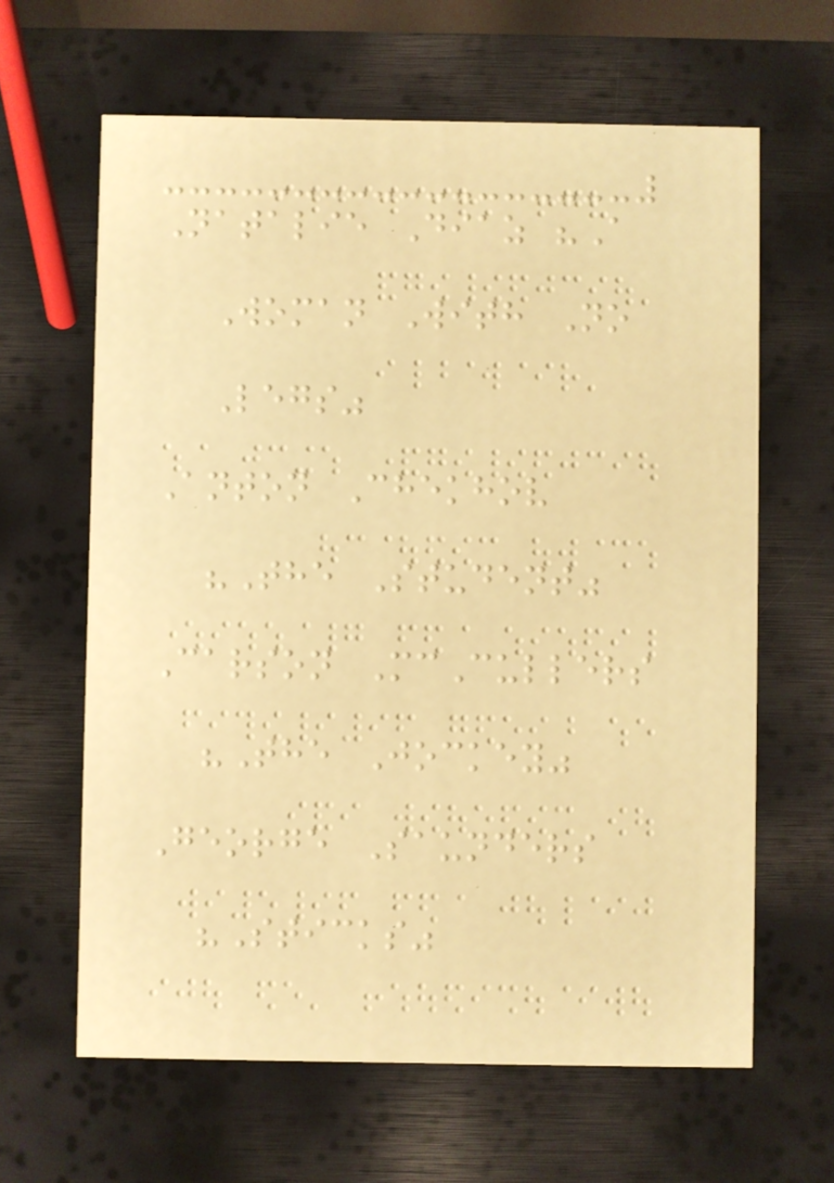Natalie Diaz "A
Woman With No
Legs"
Anton Chekhov
"The Student"
Carson McCullers
"The Jockey"
George Saunders
"Sticks"
